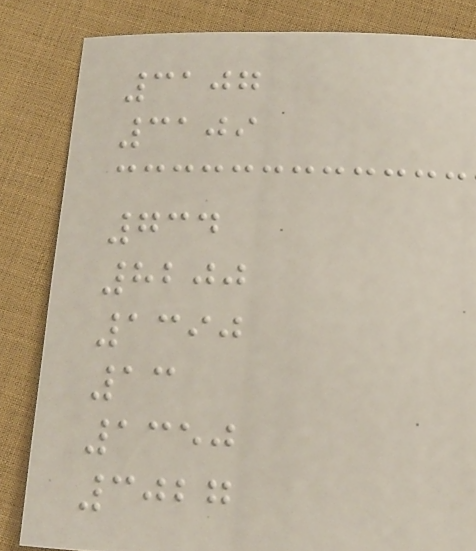3107
3109
734
8200
1390
13
1350
3027
